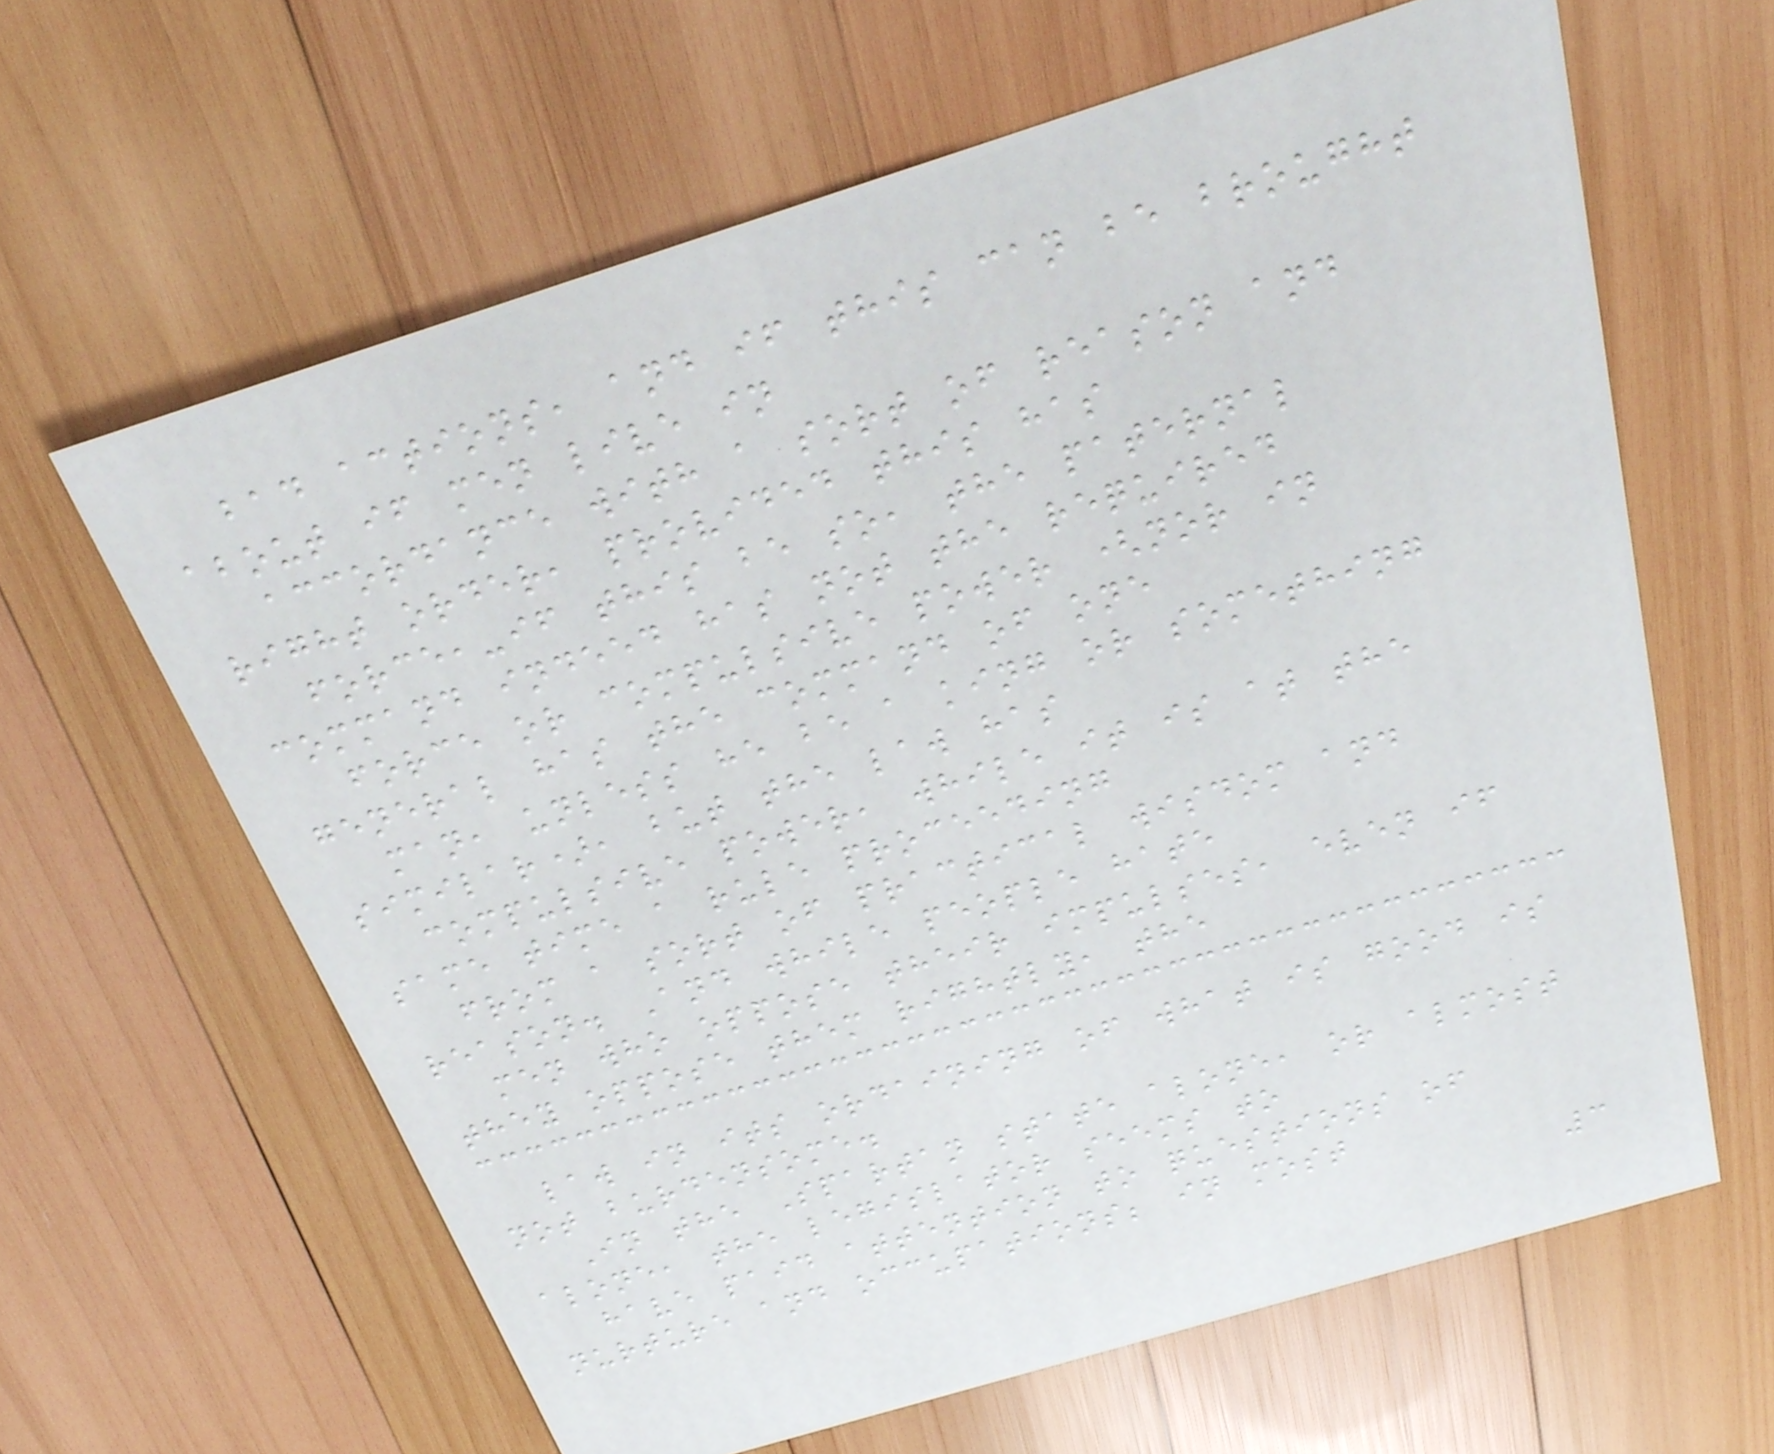bad actions, and if this can be brought
about if men live in
accordance with a sort of reason and
right order, provided this has
force,-if this be so, the paternal
command indeed has not the required
force or compulsive power (nor in
general has the command of one
man, unless he be a king or something
similar), but the law has
compulsive power, while it is at the
same time a rule proceeding
from a sort of practical wisdom and
reason. And while people hate
men who oppose their impulses, even if
they oppose them rightly, the
law in its ordaining of what is good is
not burdensome.
In the Spartan state alone, or almost
alone, the legislator seems to
have paid attention to questions of
nurture and occupations; in most
3
